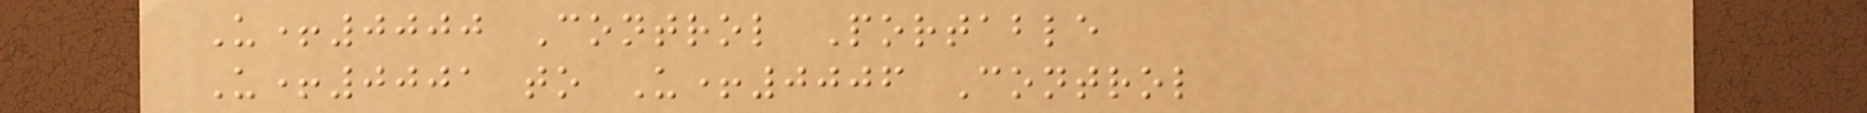U+0000 Control Portable
U+0001 to U+0006 Control
